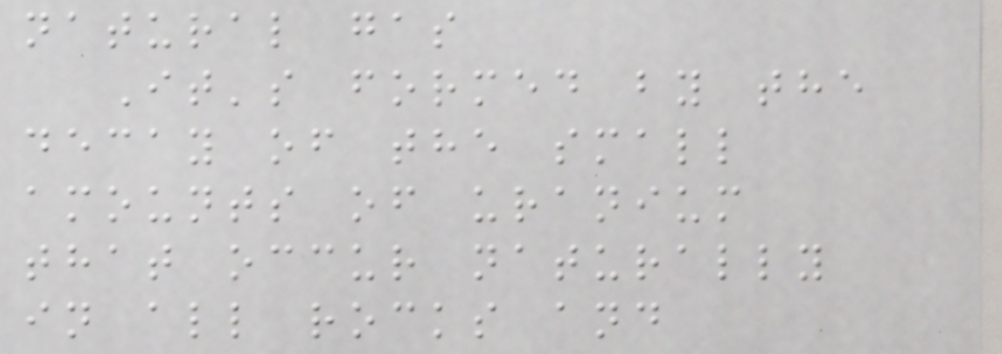natural gas
It's formed by the
decay of the small
amounts of uranium
that occur naturally
in all rocks and
